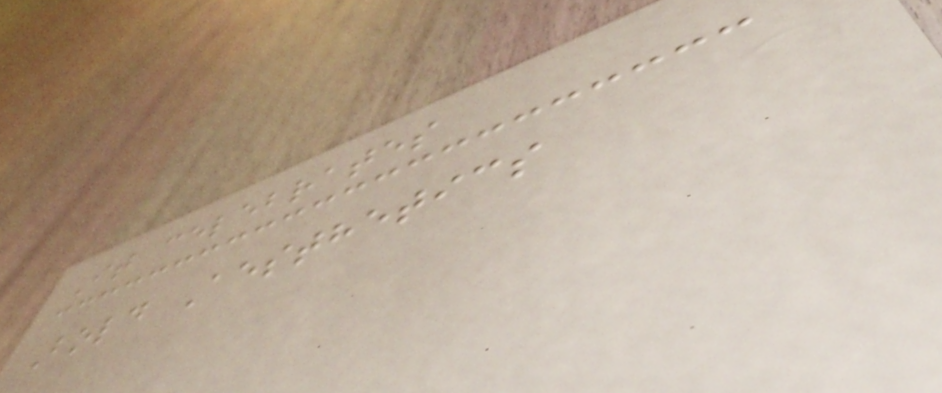It celebrates
Bold Aesthetics
